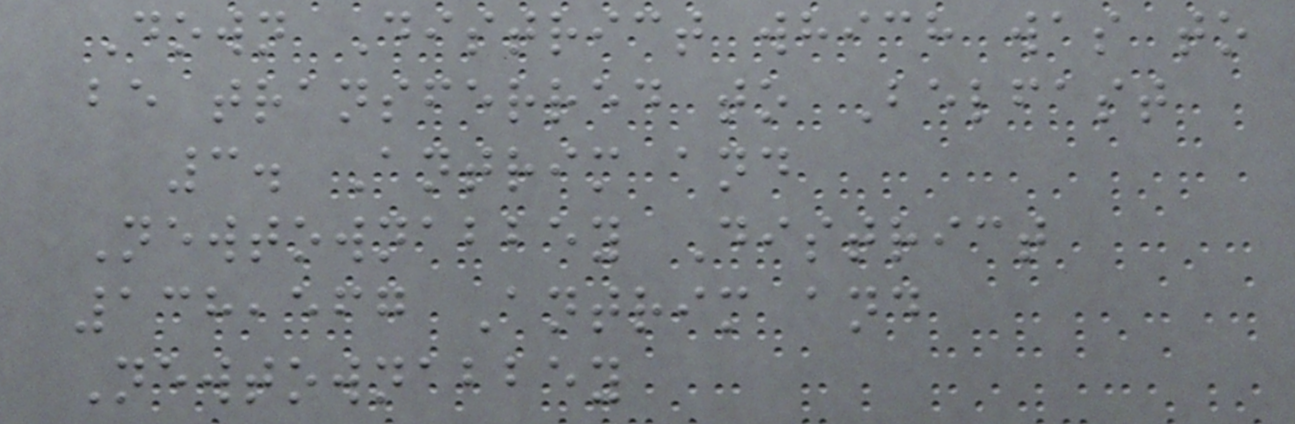Down District which was to
be transferred to Belfast
3. Antrim and
Newtownabbey District
138,567 Antrim and
Newtownabbey
